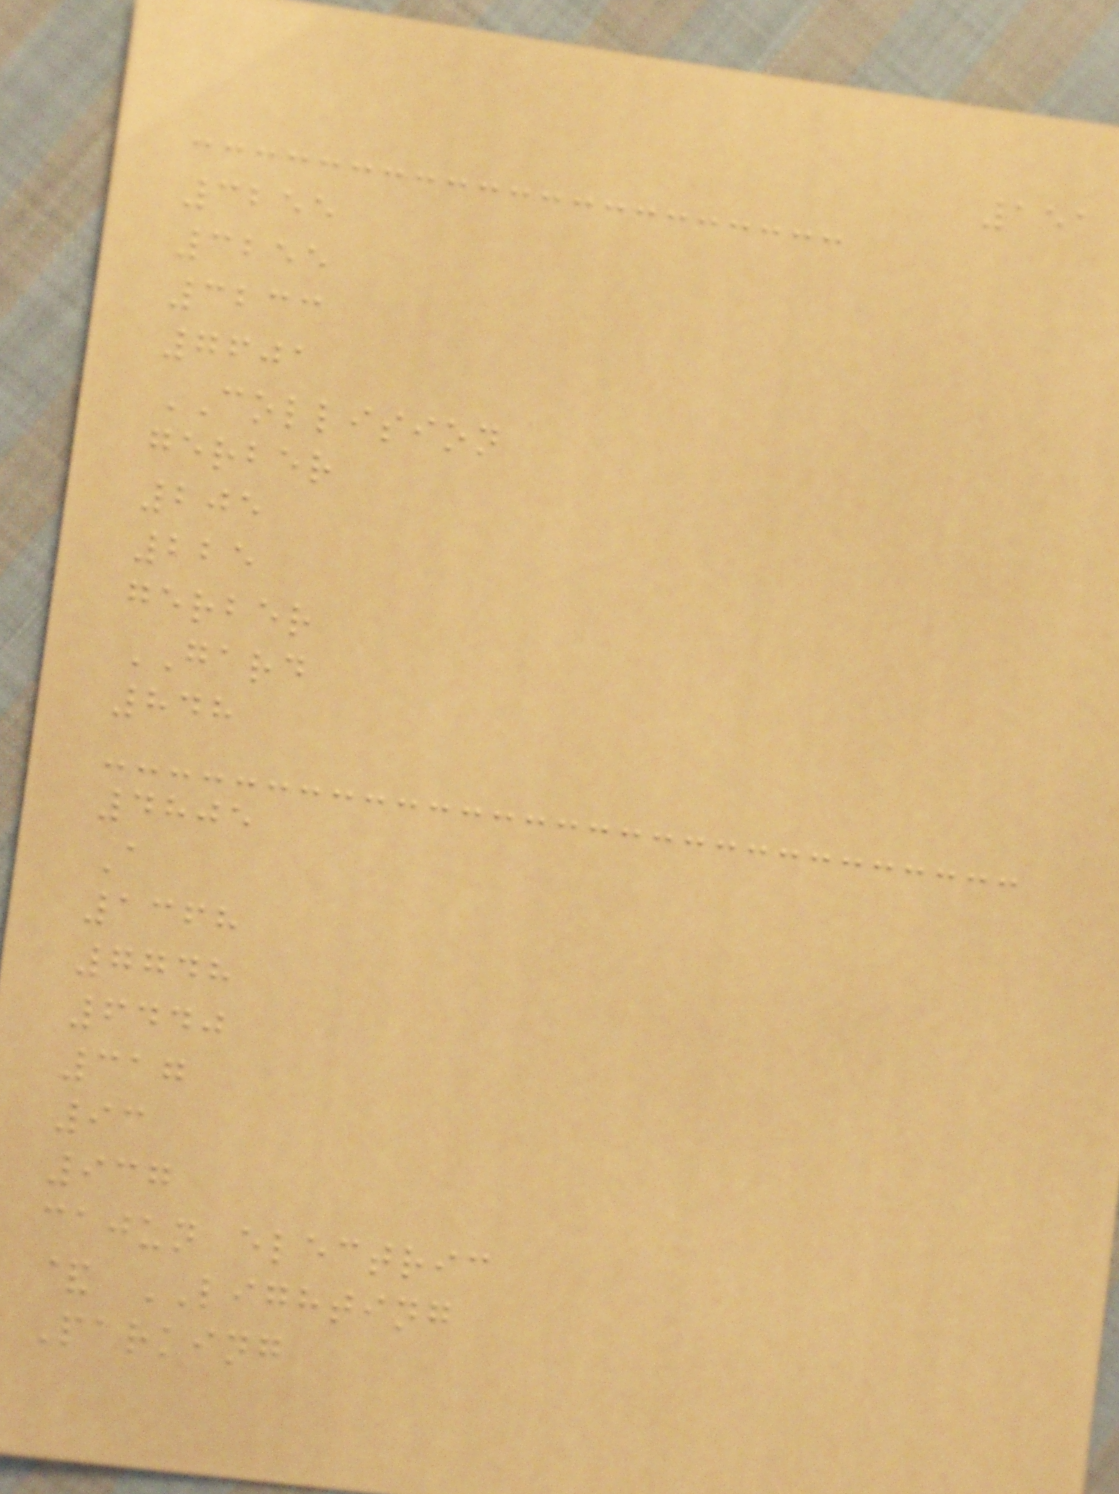151
3255
3255
3233
7601
COLLISION
gerber
205
225
gerber
GARD
848
4805
A
1368
7748
6440
317
93
937
cajun electric
& LIGHTING
Parking
